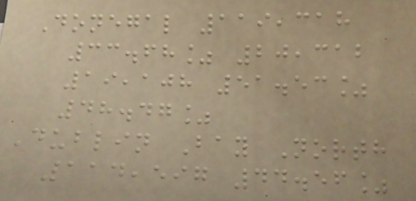Donegal 119,318
33.68% 20,312
19,108 51.53%
48.47%
Dublin Bay North
114,597 44.56%
